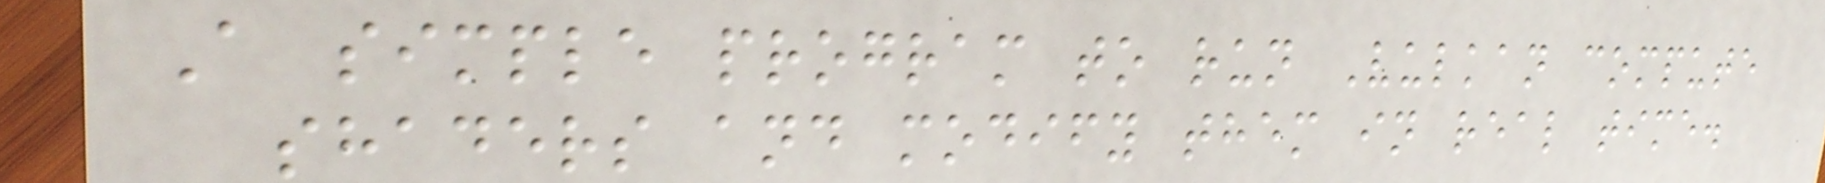A simple program to run Vulkan compute
shaders and modify them in real time.
